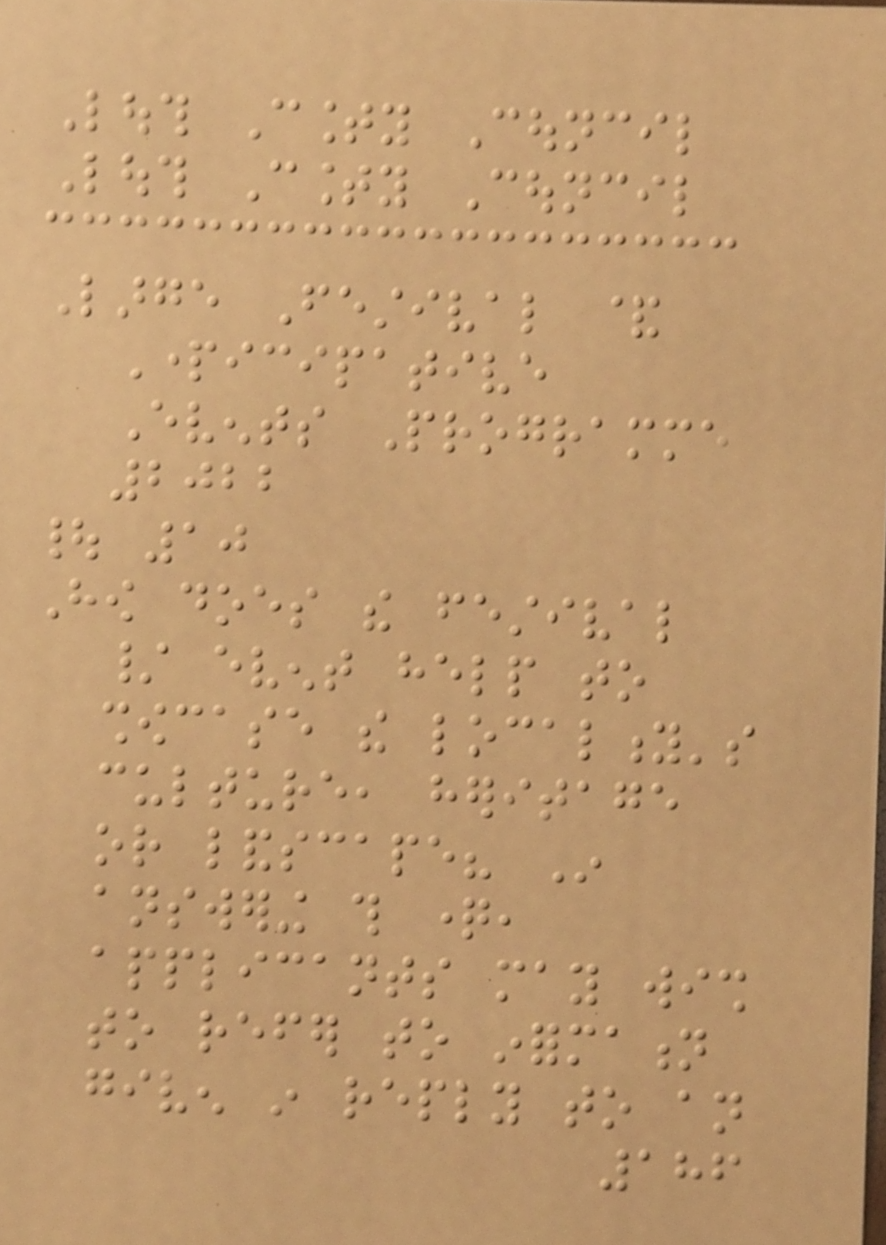Louth County Council
Louth County Council
Large Festival &
Participative
Events Programme
2022
| 10
How does the festival
/ event help to
showcase the locality's
culture, heritage
or landscape? In
answering this question,
applicants may wish
to refer to information
given in reply to an
186
